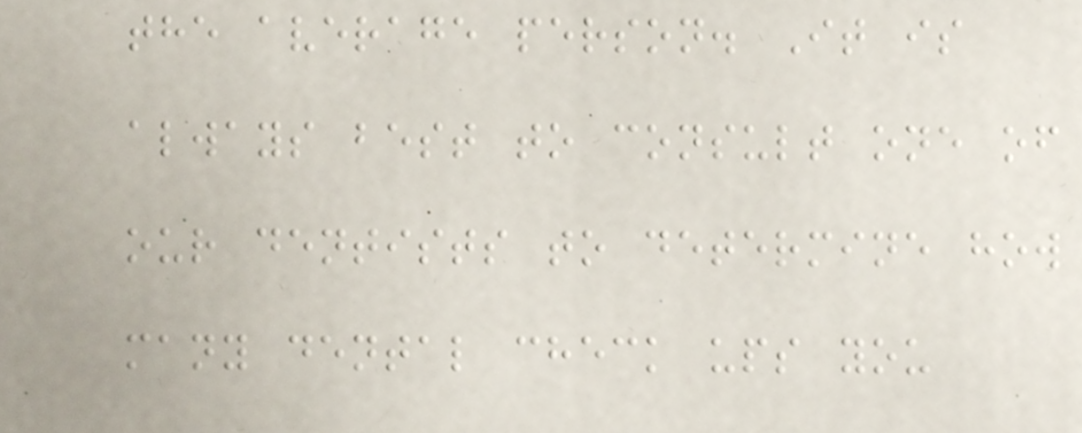the average person. It is
always best to consult one of
our dentists to determine how
many dental check ups you
